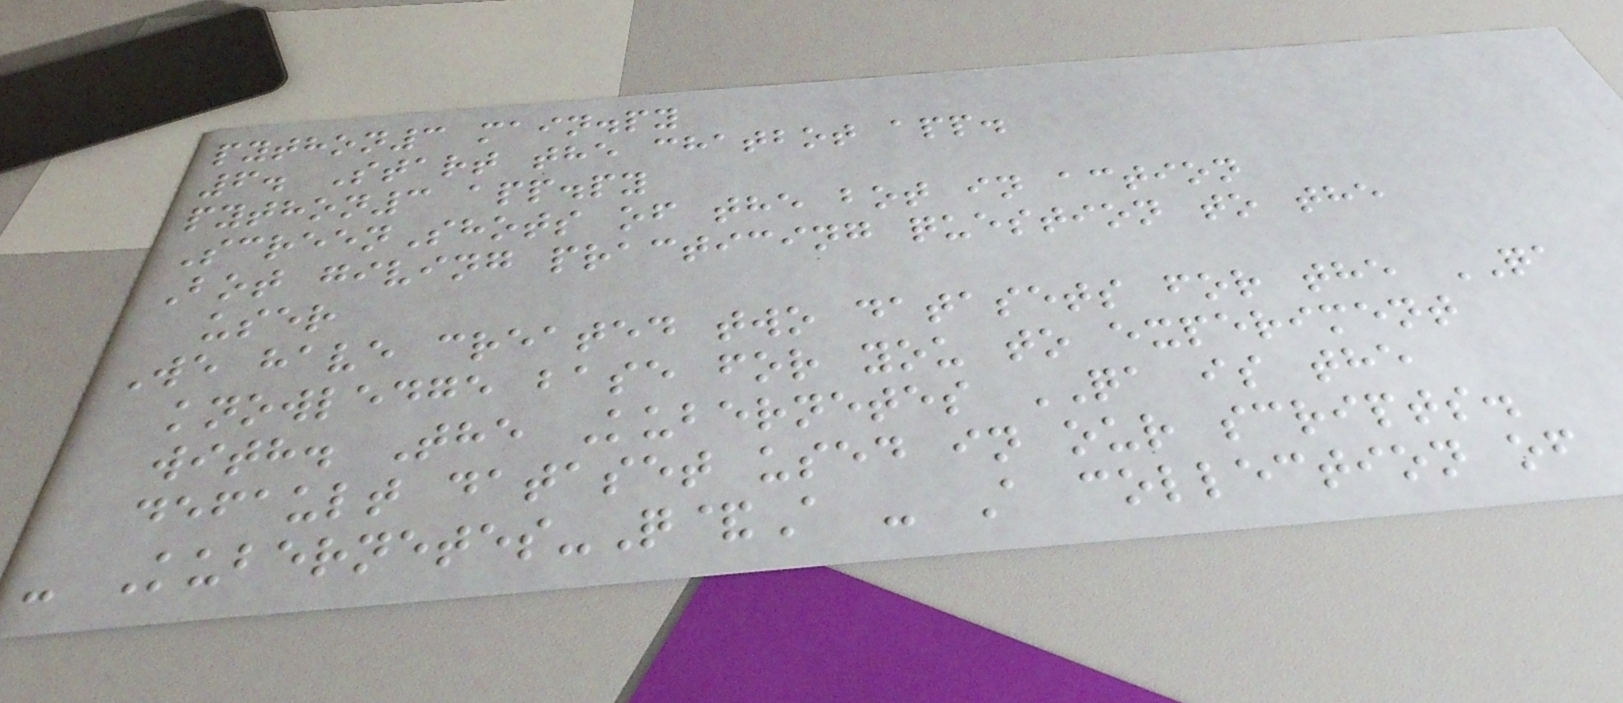python3 main.py
6. Start the chatbot app.
python3 app.py
ScreenShots of the bot in action
Bot giving practicing question to the
user
We have created two datasets for the QA
knowledge base for you to experiment
with. The Kubernetes QA is the
default dataset used in our scripts.
- Kubernetes-Q&A - A collection of
